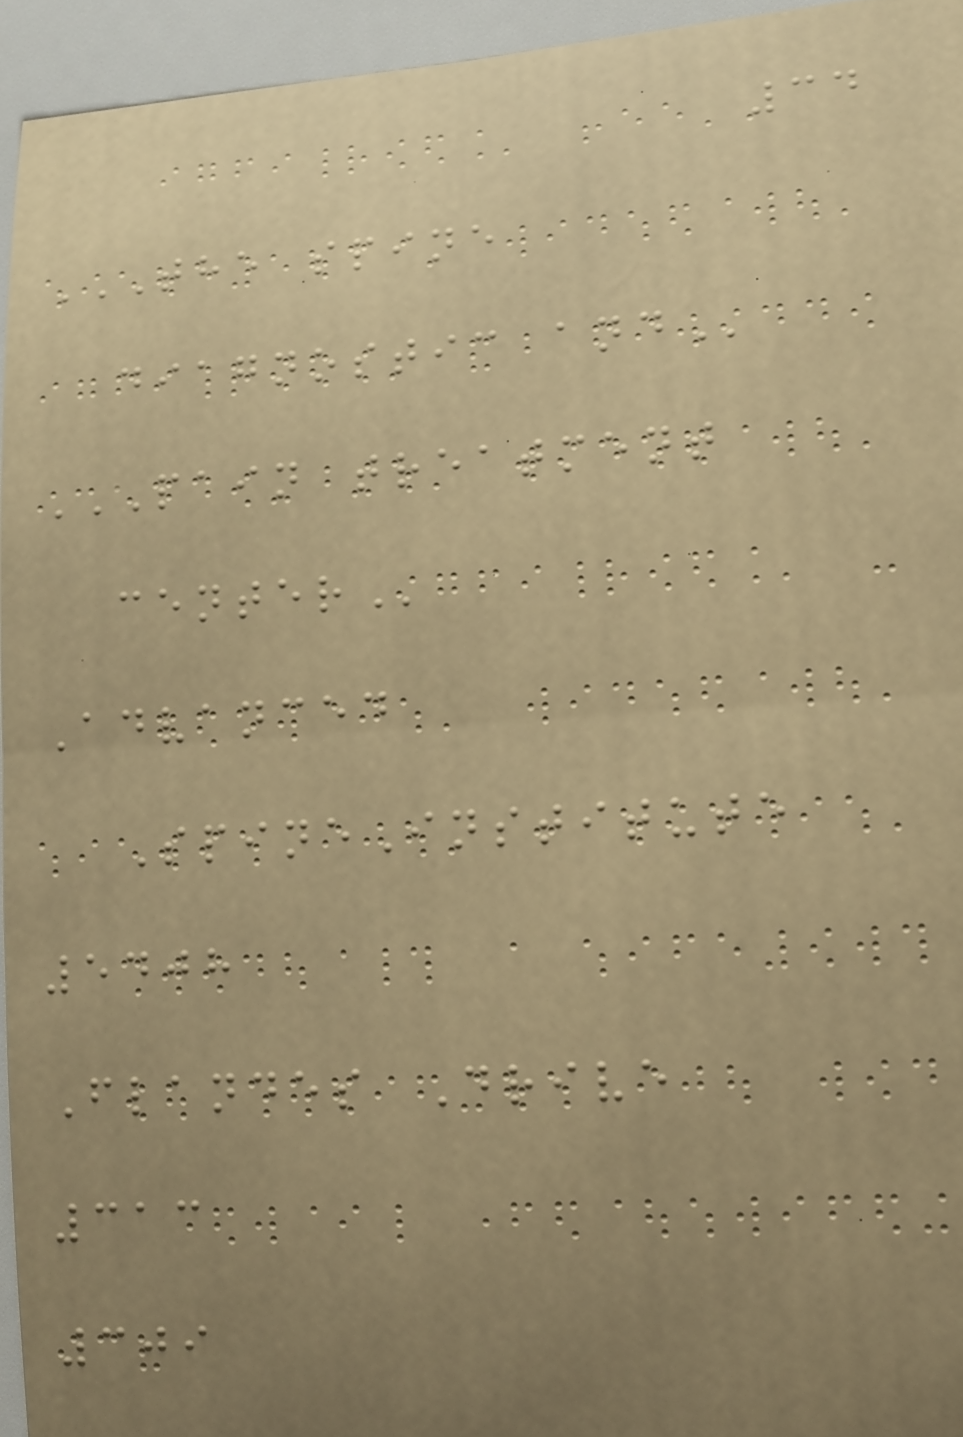34
THE SPINE
DIAGNOSTIC AND
PAIN TREATMENT
CENTER
Advanced
SpineInstitute
5408
Flandes Drive
313
309
